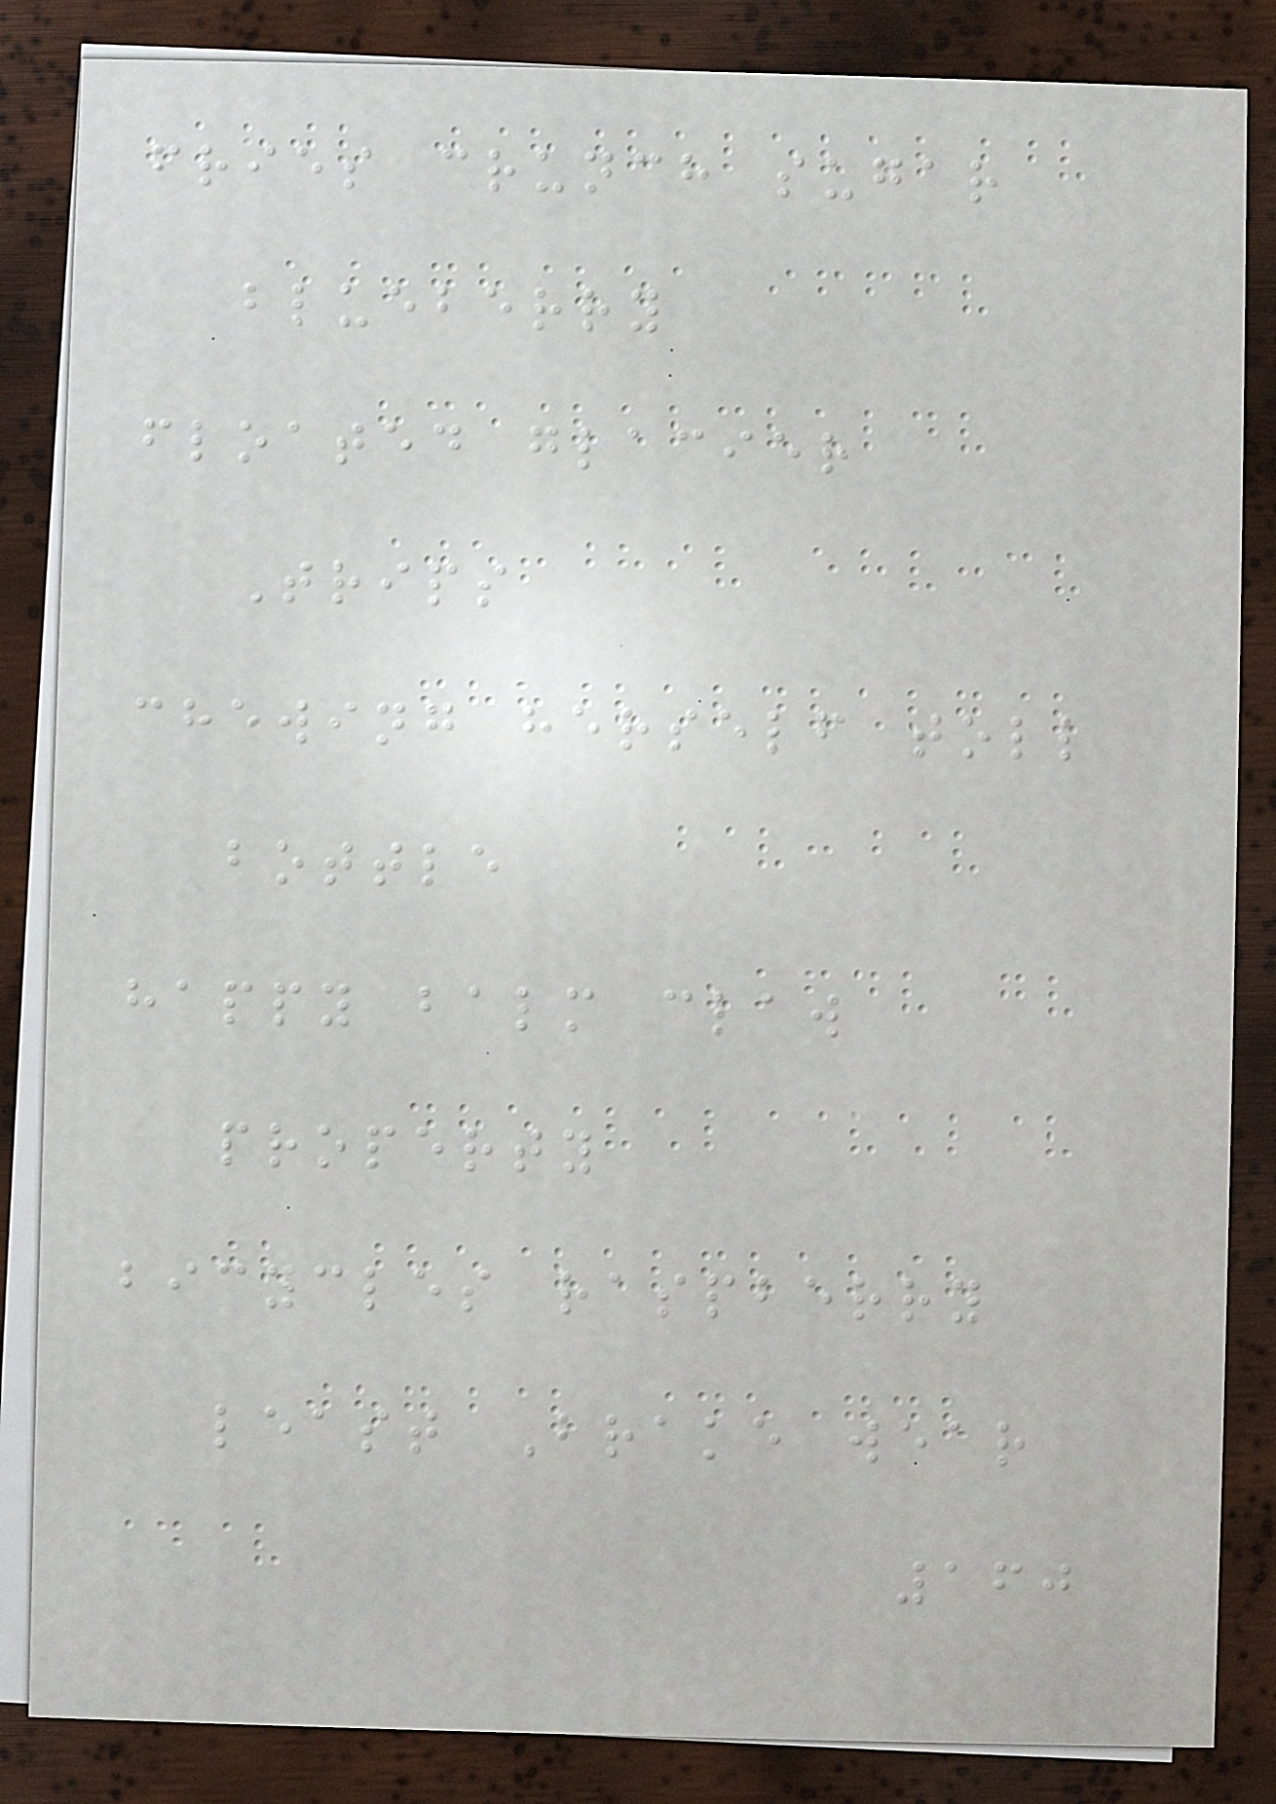fries crunch sugar
blueberry
floated glacier
Trips
chewing herself toll
bottle
happy balm claw
property
bicycles raspberry
least Brake wear
160
